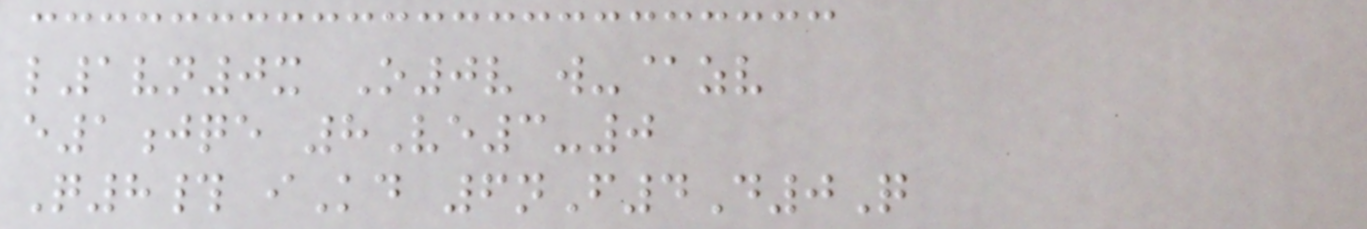l1vn0x O0v w-@zv
e1jqe 8Ve3-0
Q8# iKd 6nF4D0Q
